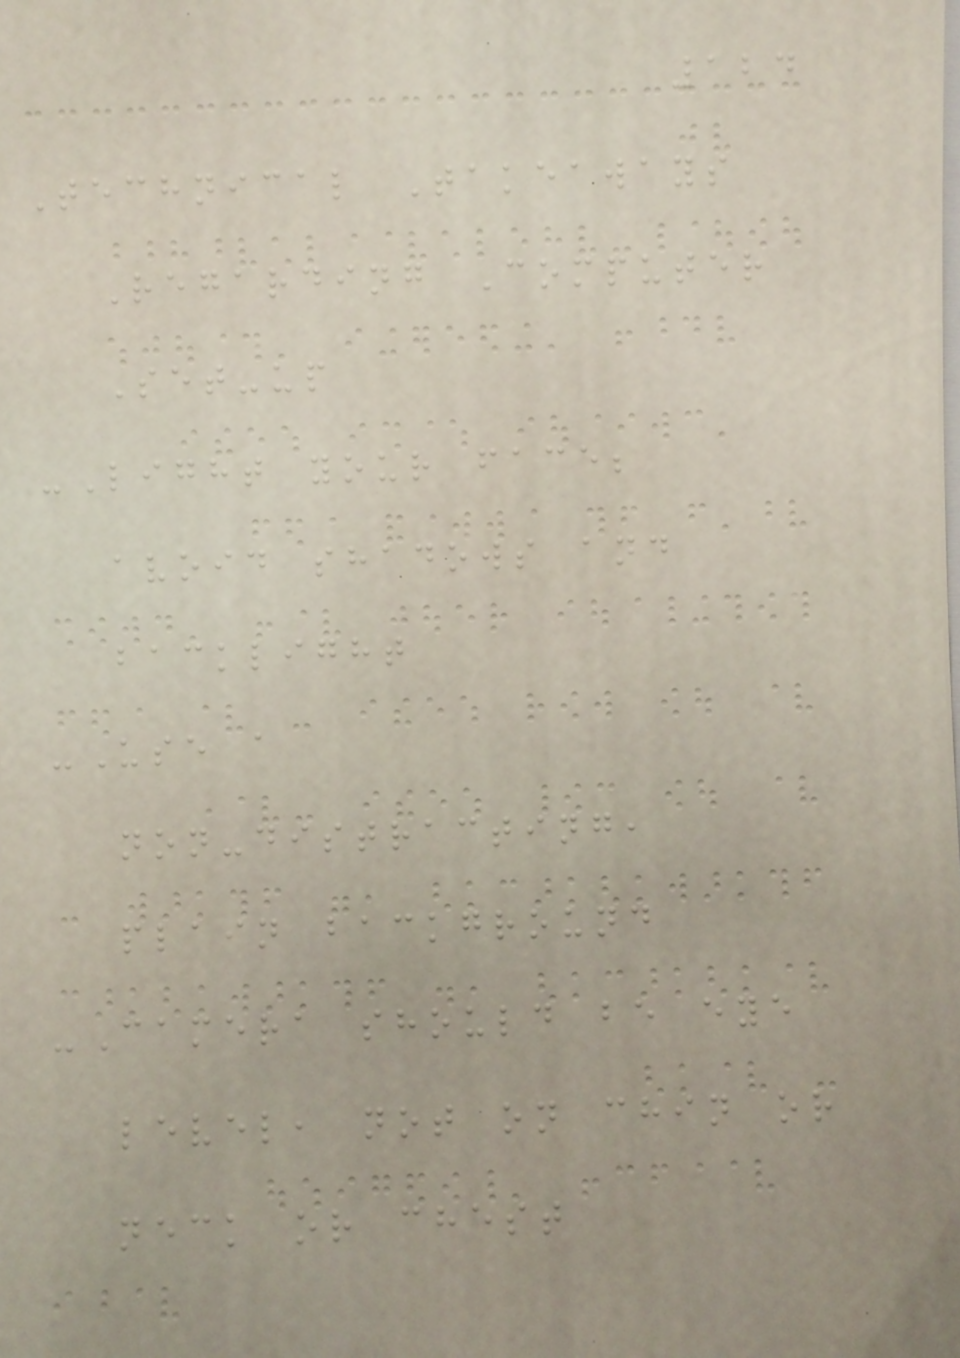124
Technical Takeaways
Regarding Computer
Set-up
-Light your face;
avoid shadows and
backlight
-Use a
non-distracting,
plain background
-Camera should be eye
level, not on chin or
neck or chest
